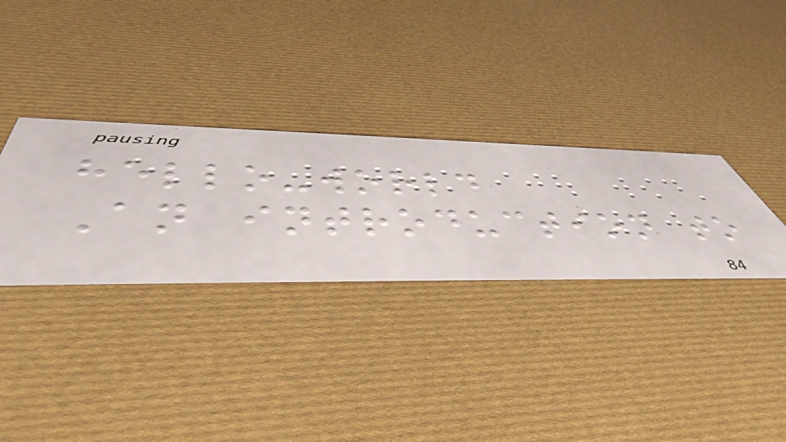hello-world
An introduction to
